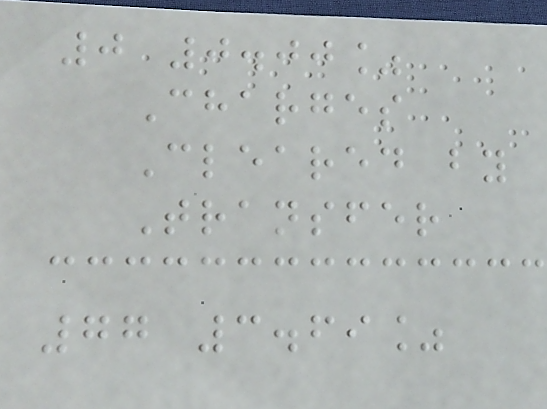0 0.00%
Charges
Cleared by
Transfer
77 3.69%
